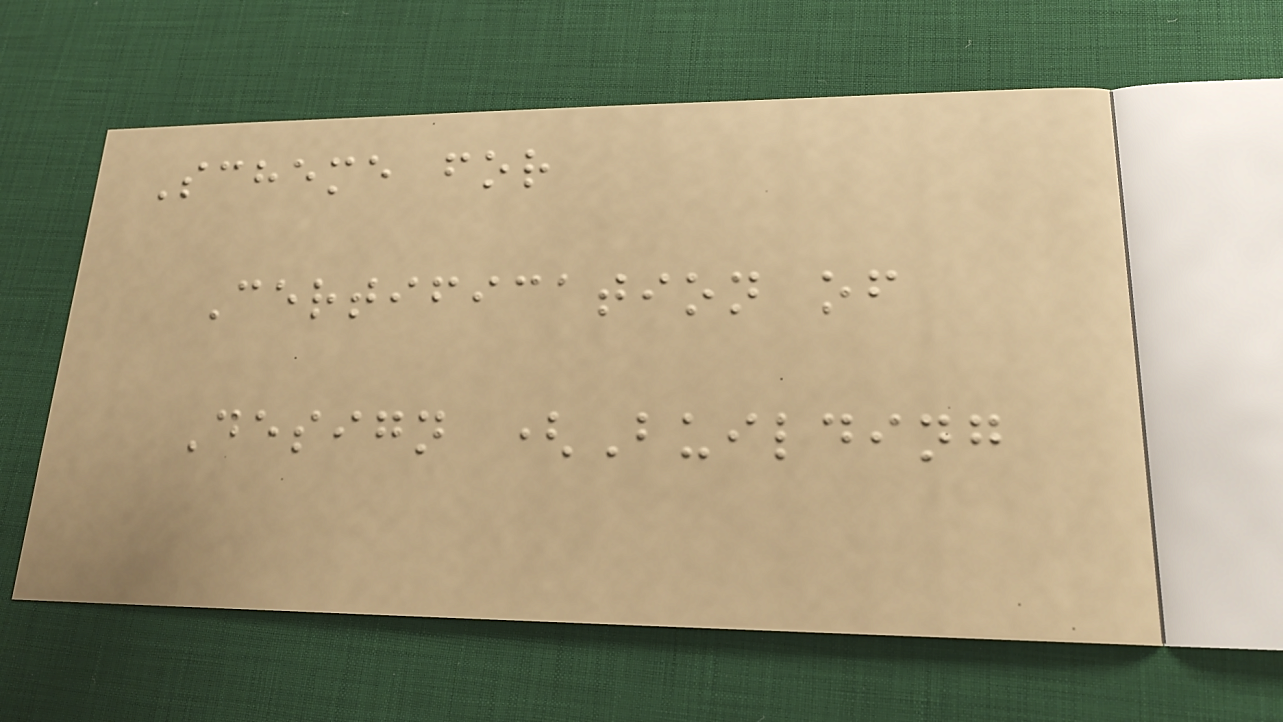Scheme for
Certification of
Design (Building
